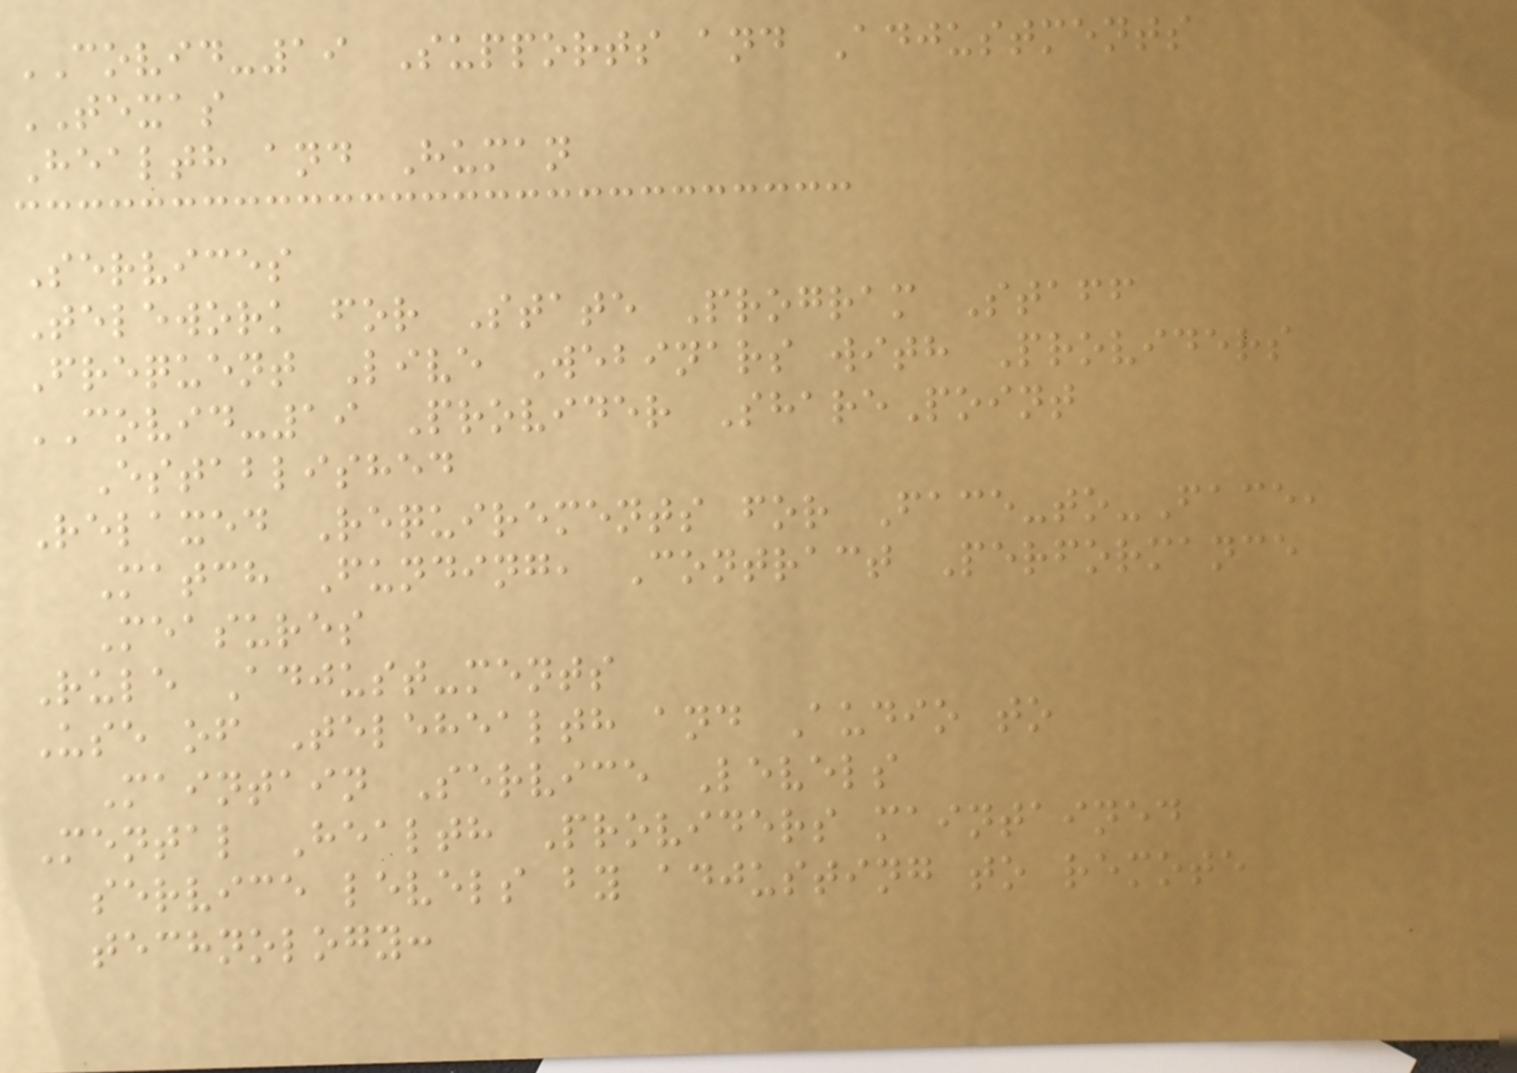COVID-19 Supports and Adjustments
TEXAS
Health and Human
Services
Telework for State Program Staff
Frequent Live Webinars with Providers
COVID-19 Provider SharePoint
Established
Relaxed Requirements for Face-to-Face,
Match Funding, Contract Performance
Measures
Rule Adjust-ments
Use of Telehealth and Audio to
Maintain Service Levels
Mental Health Providers maintained
service levels by adjusting to remote
technology:
